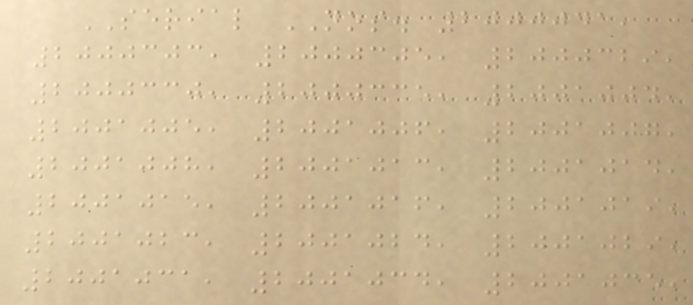SERIAL NOS. 2000041,
2000303, 2000305, 2000329,
2000330, 2000335, 2001004,
2001005, 2001006, 2001007,
2001008, 2001013, 2001014,
2001015, 2001016, 2001019,
2001023, 2001024, 2001029,
2001031, 2001034, 2001035,
